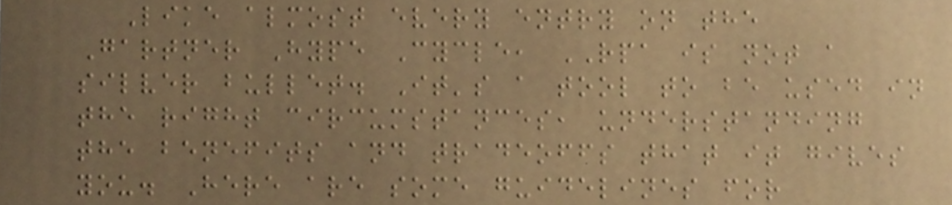Like almost every entry on the
Gartner Hype Cycle, RPA is not a
silver bullet. It's a tool to be used in
the right circumstances, understanding
the benefits and tradeoffs that it gives
you. Here are some guidelines for
